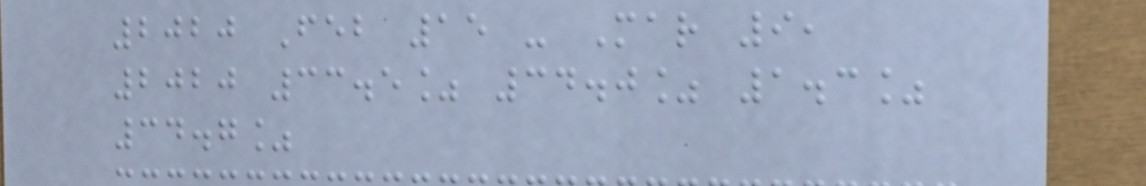2020 Feb 15 - Mar 9,
2020 33.5% 34.0% 1.3%
34.7%
